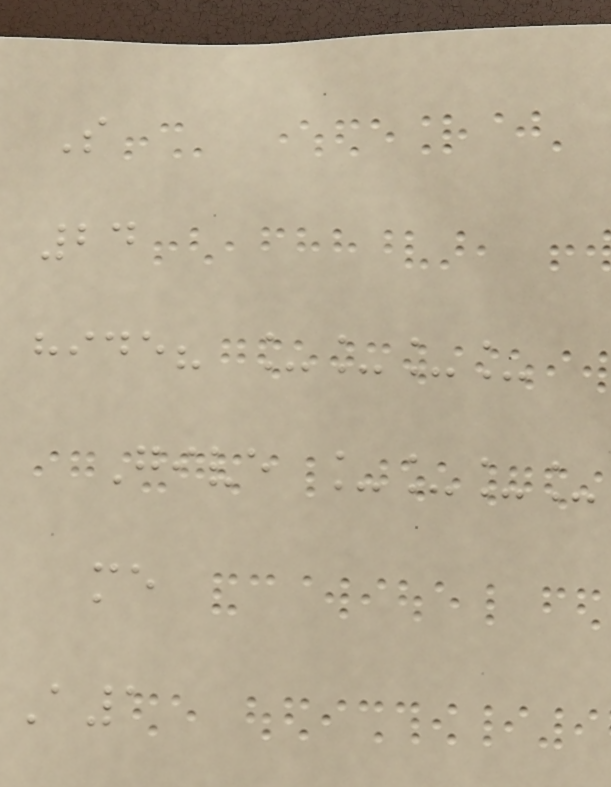S
24
hide? ____
Give ____
me
A1
